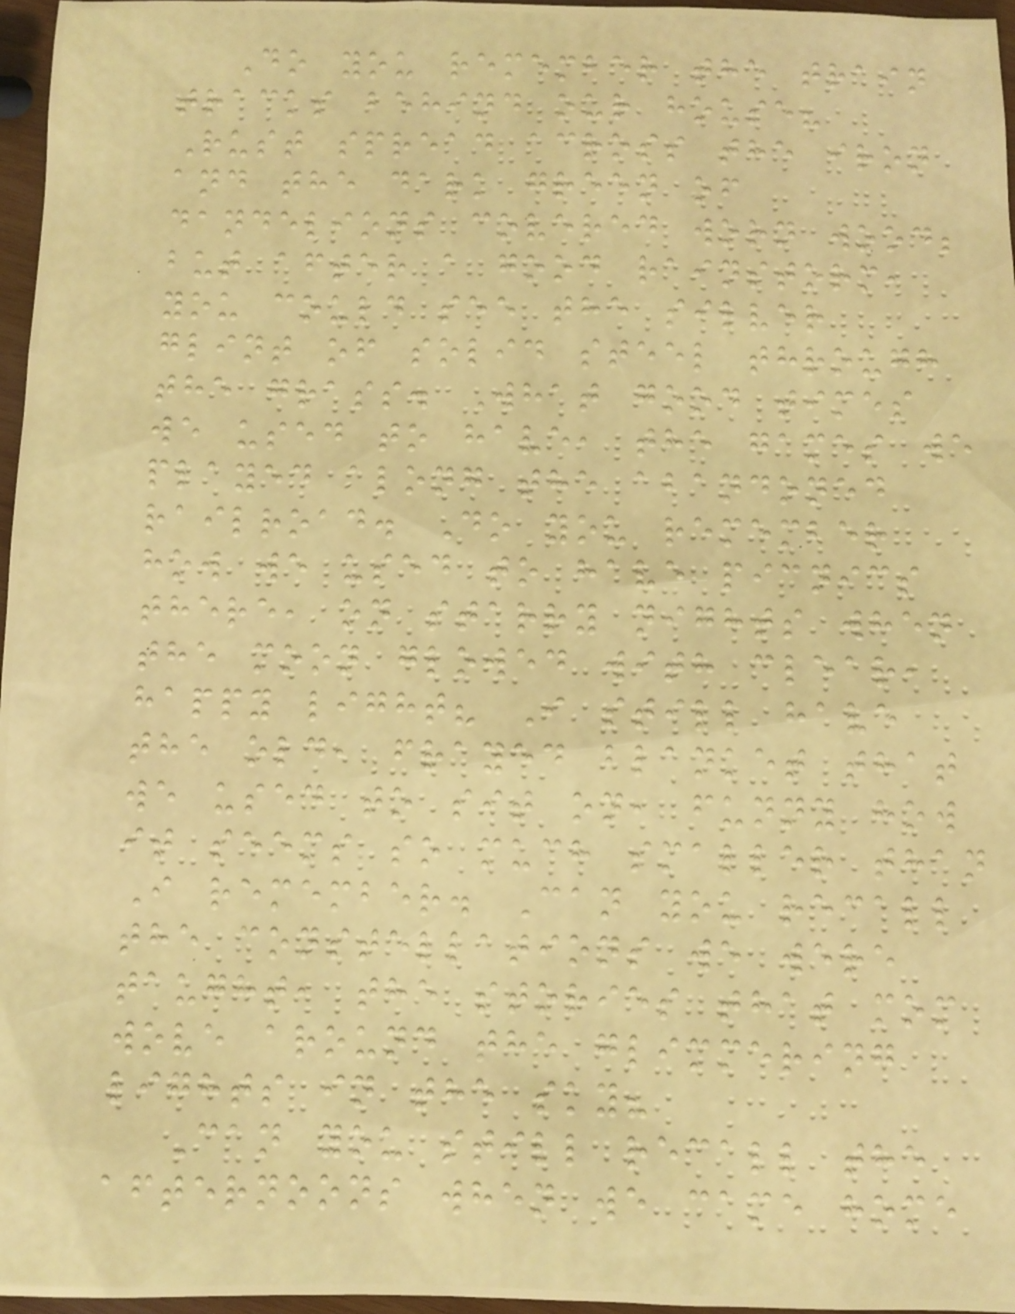Do you remember the train
tracks behind our house?
Rust spread across the iron
and the dark green of
dandelions covered worn wood;
but after a good rainstorm,
you could see the silver
glint of solid steel through
the grass. What good times
we used to have, the games we
played along the abandoned
railroad. Do you remember
how we used to have picnics
there, on starry nights when
the moon glowed with clear,
happy light? I still have
the old, frayed blanket that
we used to sit on, funny how
it seems so much smaller than
I remember. Can you recall
the constellations we were
taught, the stories that mom
wove around the glimmering
lights in the sky?
Can you still recall the
afternoons when we came home
